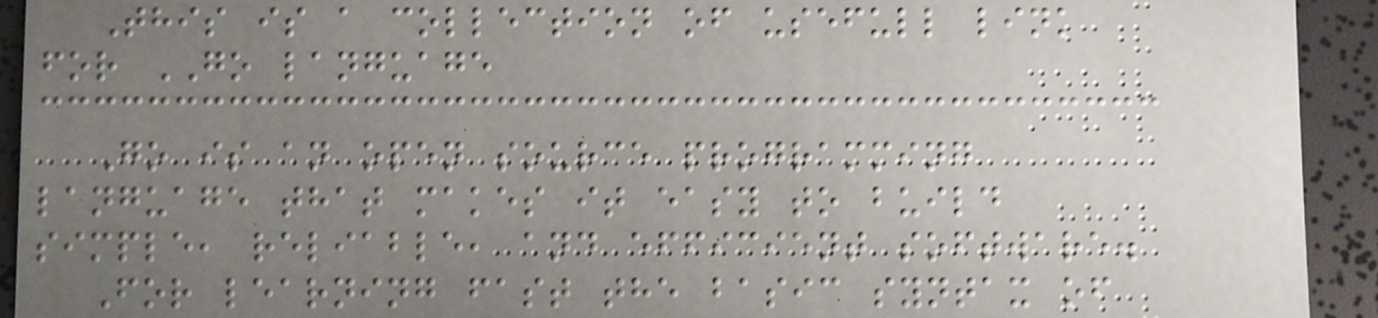This is a collection of usefull link
for GO language
Go is an open source programming
language that makes it easy to build
simple, reliable, and efficient software.
For learning fast the basic syntax of
